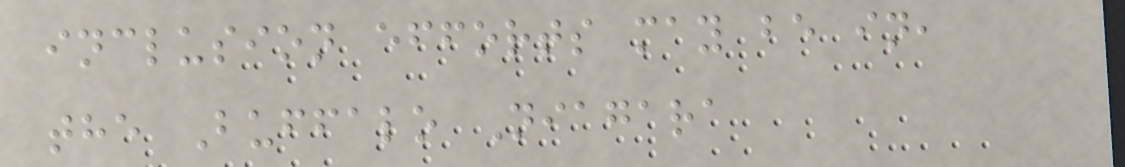inclusion efforts may be in,
the Buffalo Niagara
